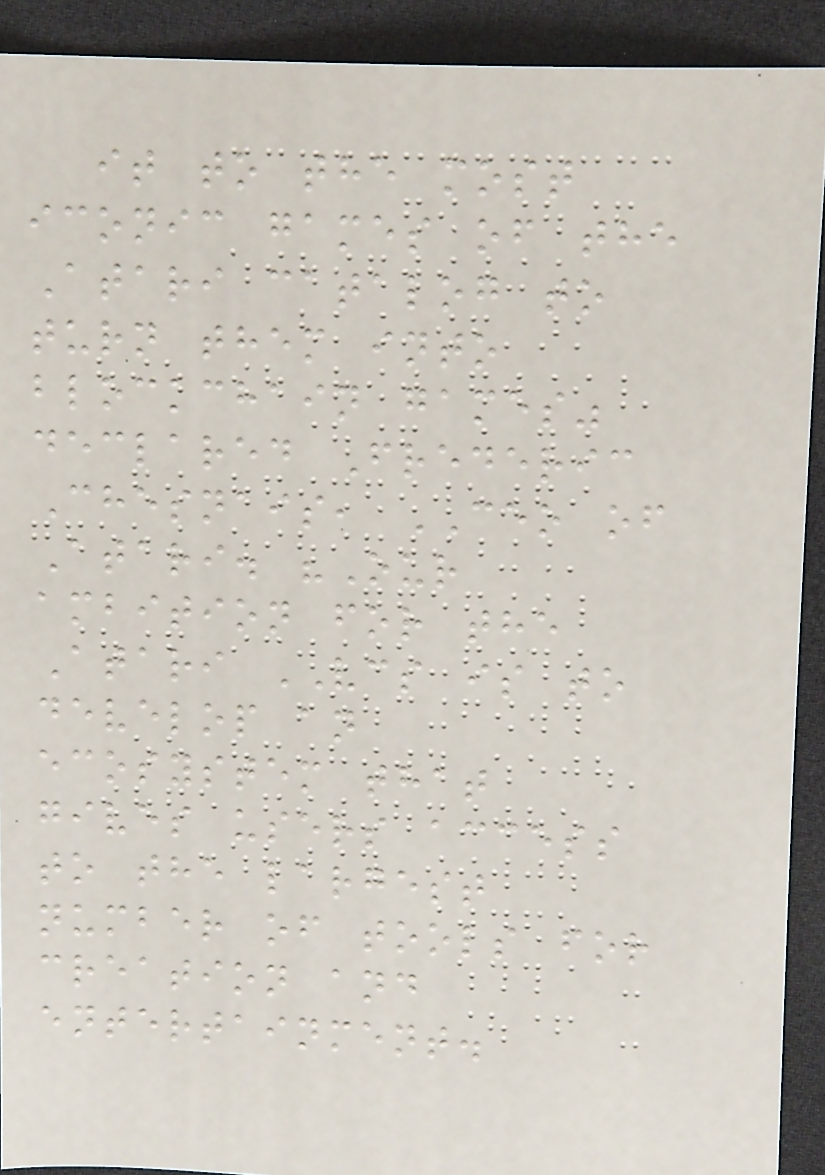it to the most
iconic games of the
Atari catalog to
turn them into
blockchain games"
declared Frederic
Chesnais, CEO of
Atari. "Our
ambition for the
Atari VCS is to
develop an
ecosystem that
gives users access
to the largest
number of tools for
creation and
entertainment.
